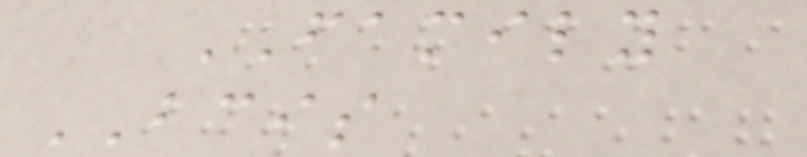FAMILY
BCIS
